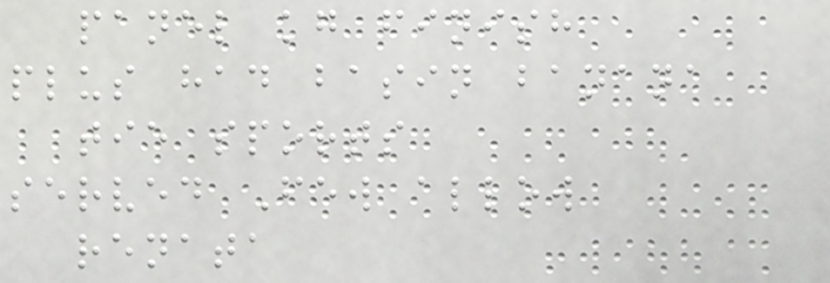panel kg finish
plus had basin banana
tie sports
served Few allow
renata
